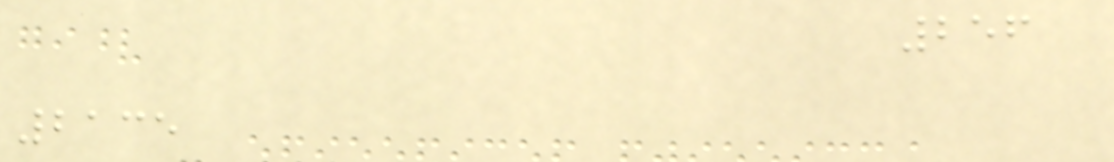256
2135
